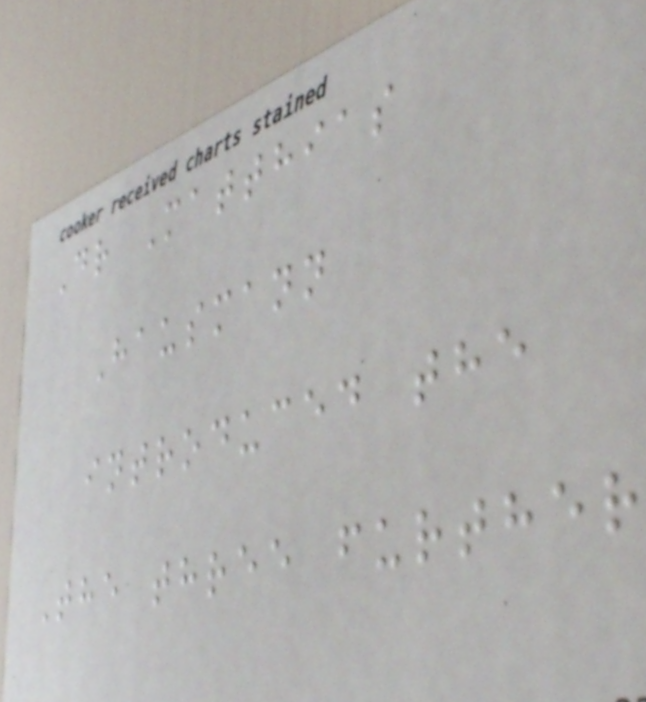Dr Matthias
Hausmann
introduced the
The three further
